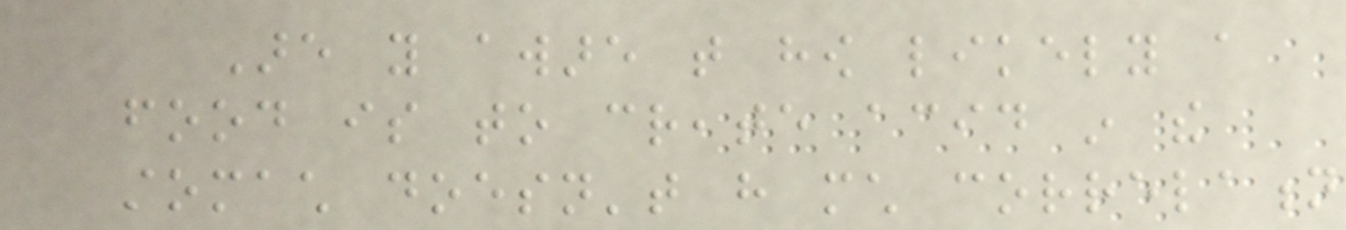Are you aware that how likely a
food is to create acid in the
stomach doesn't have much correlation
